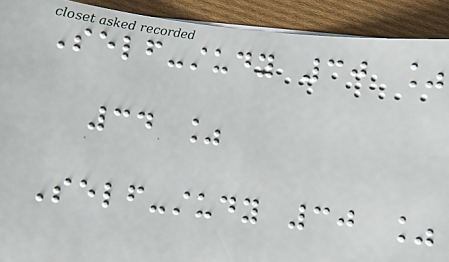Self-study 30 %
34 %
Self-study 30 %
